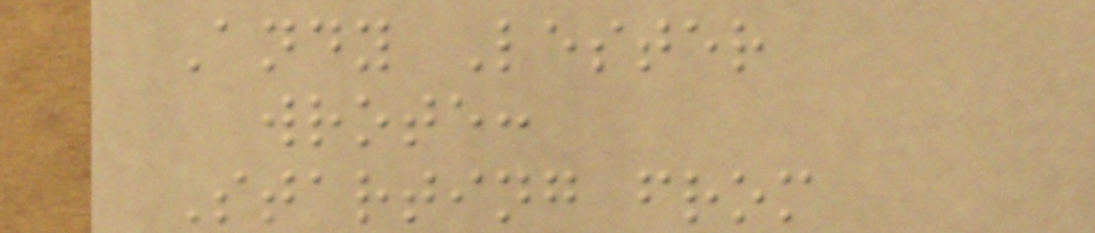Andy Lester
wrote:
Starting from
